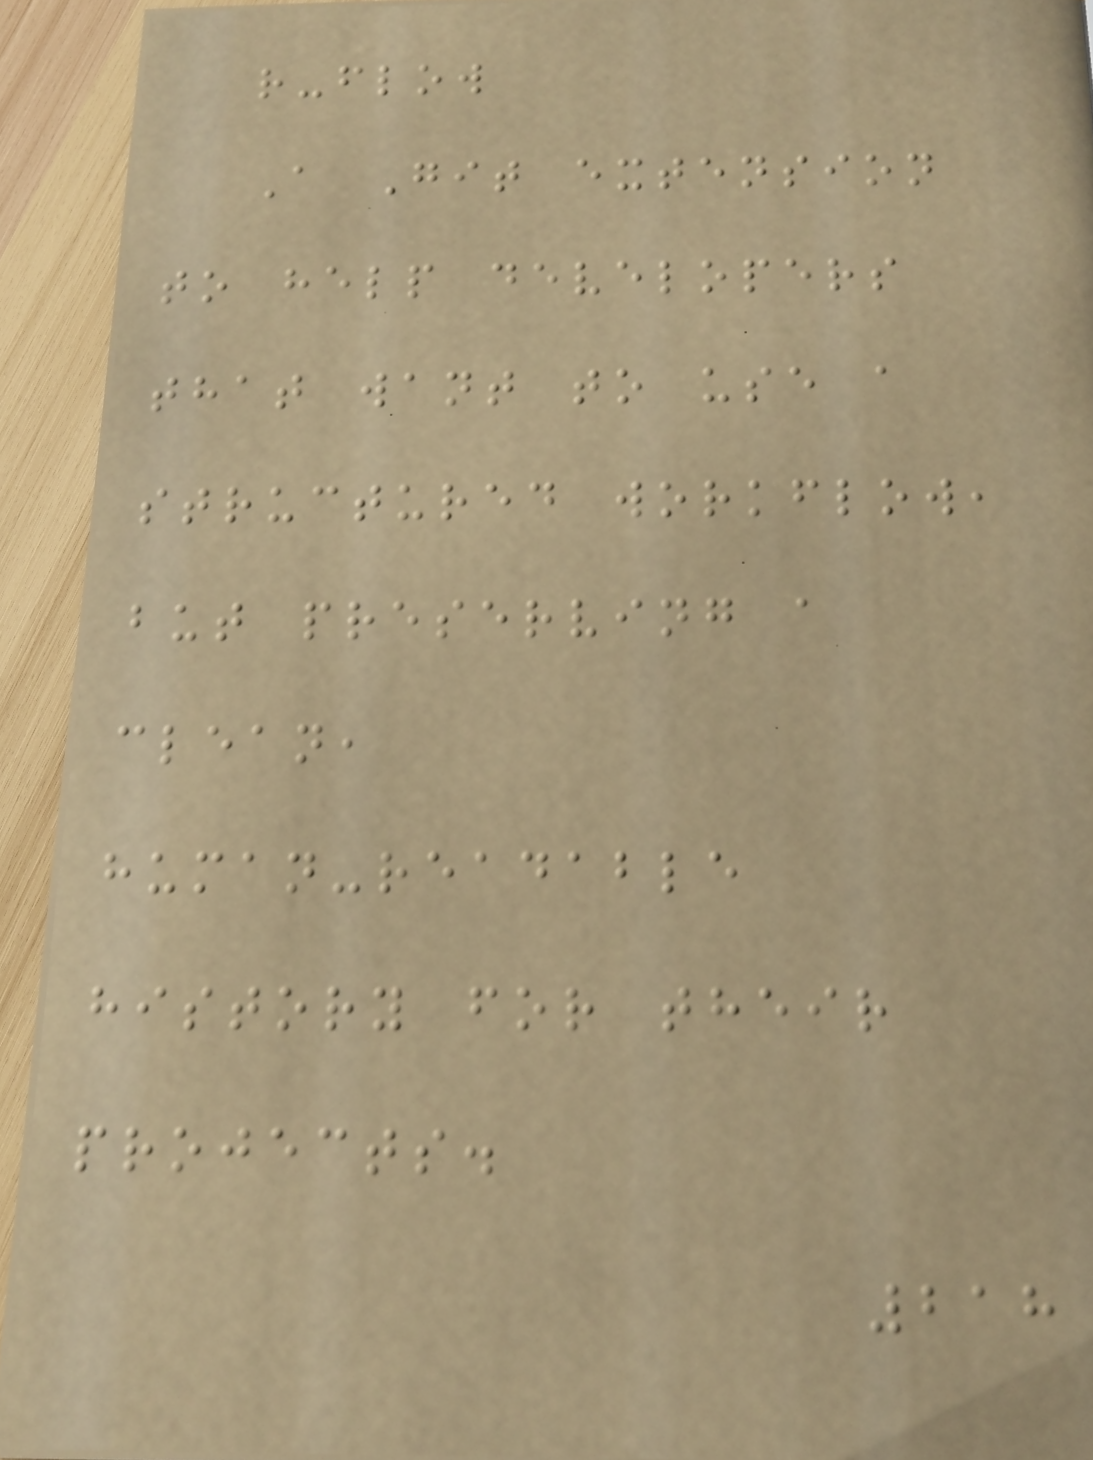r-flow
A Git extension
to help developers
that want to use a
structured workflow,
but preserving a
clean,
human-readable
history for their
projects.
218
